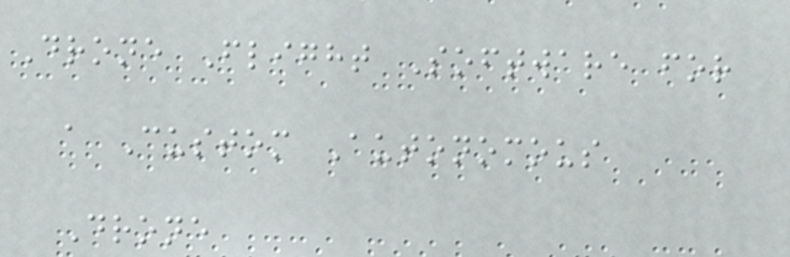Drone Flight Software for
a Custom Autonomous
Drone
